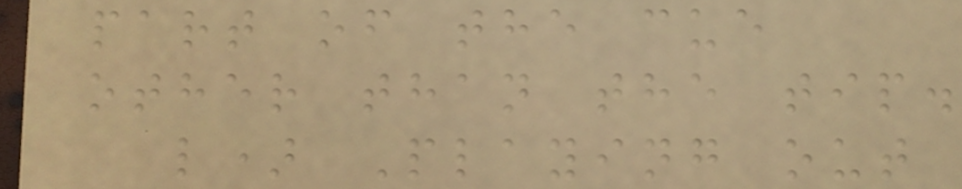part of the cue
other than the tip.
l) Playing out
